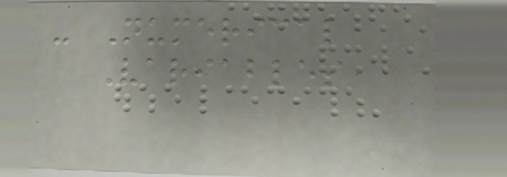- Numerical
Variables
